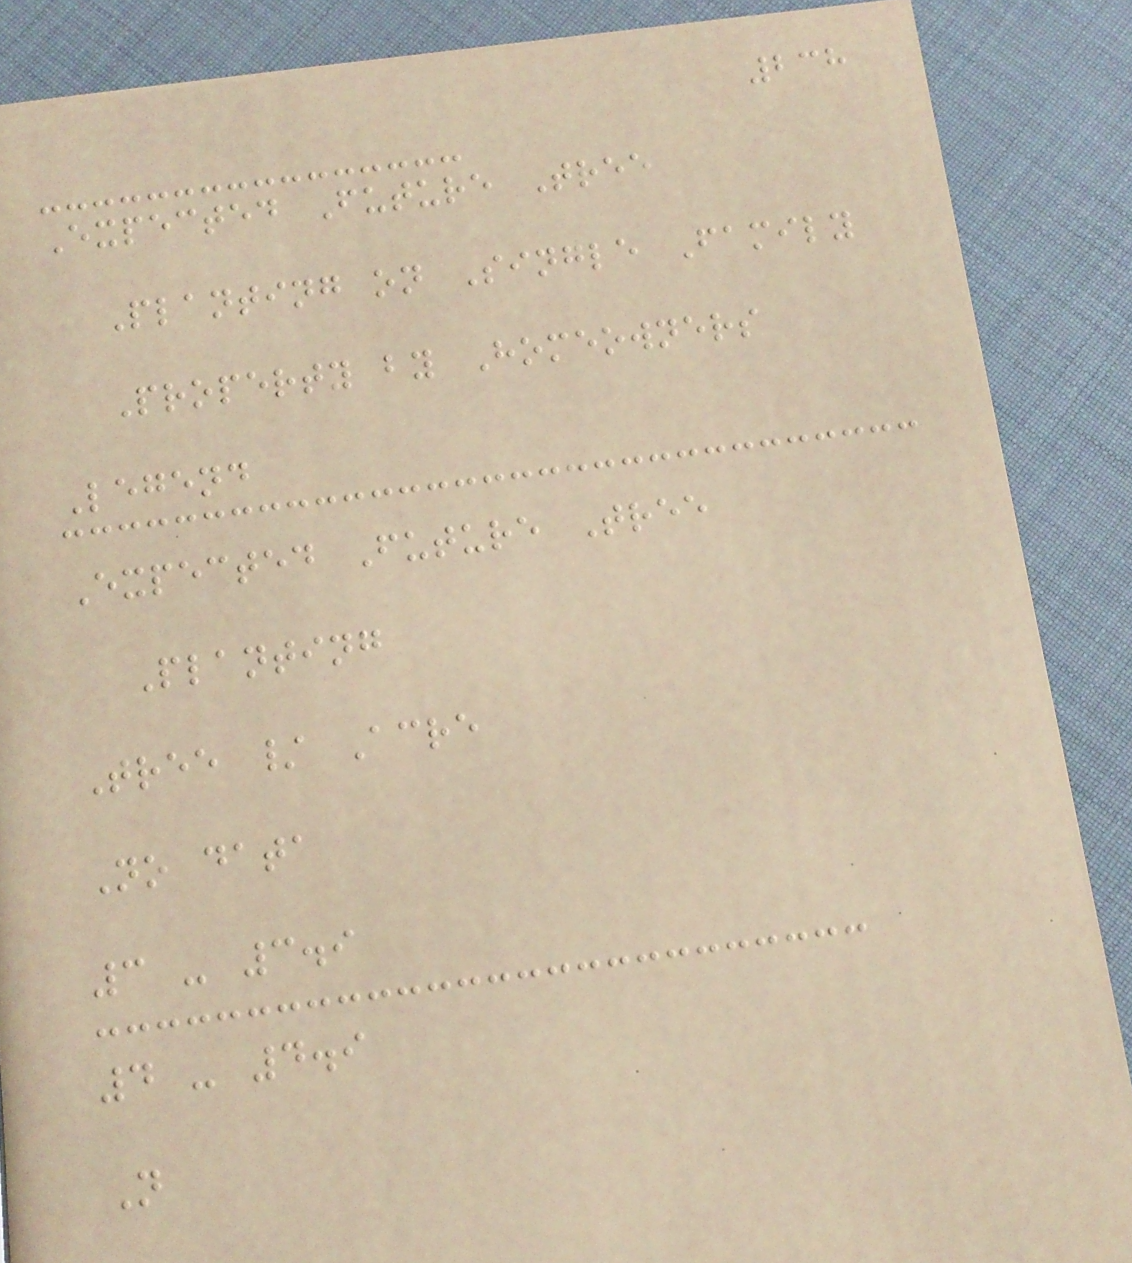238
Expected Future Tree
Planting on Single Family
Property by Homeowners
Legend
Expected Future Tree
Planting
Tree / Acre
No data
3 - 3.9
4 - 4.9
N
